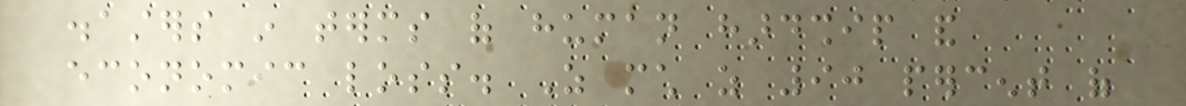disasters in terms of human hardship and
economic loss. As much as 90 percent of
